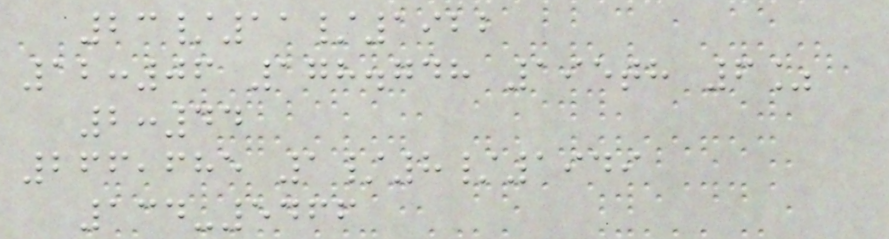23/11/1922
12:06 178.748 195th 6%
2:44
266,685 1/8/1949
134-5466
